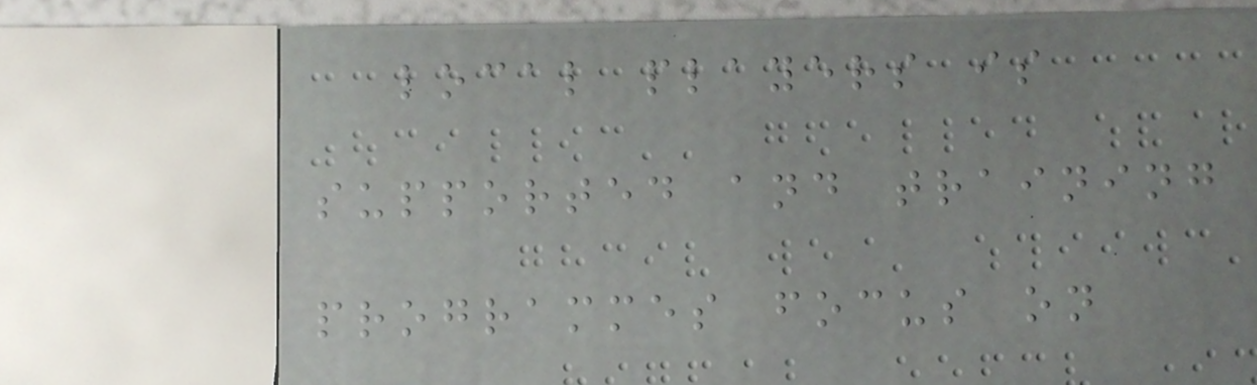local players is
supported and training
programmes focus on
